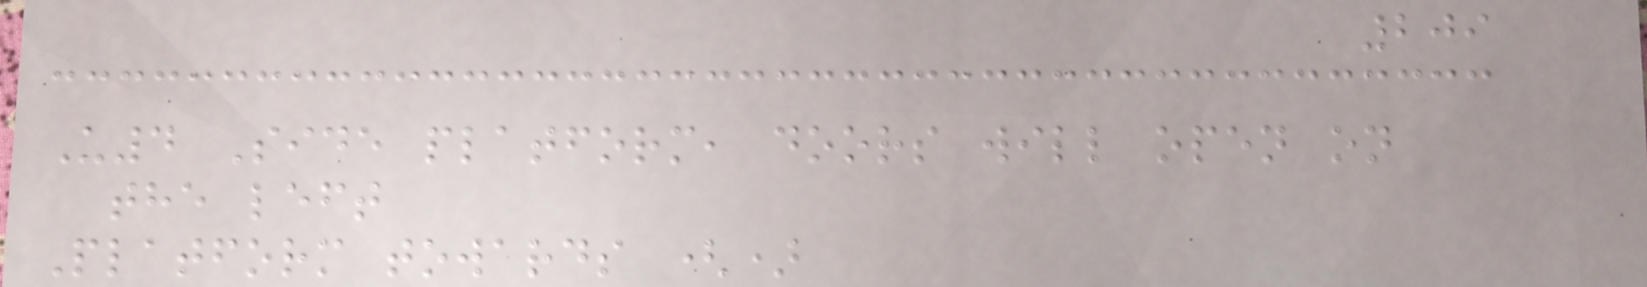209
U4 Side platform, doors will open on
the left
Platform towards ()
